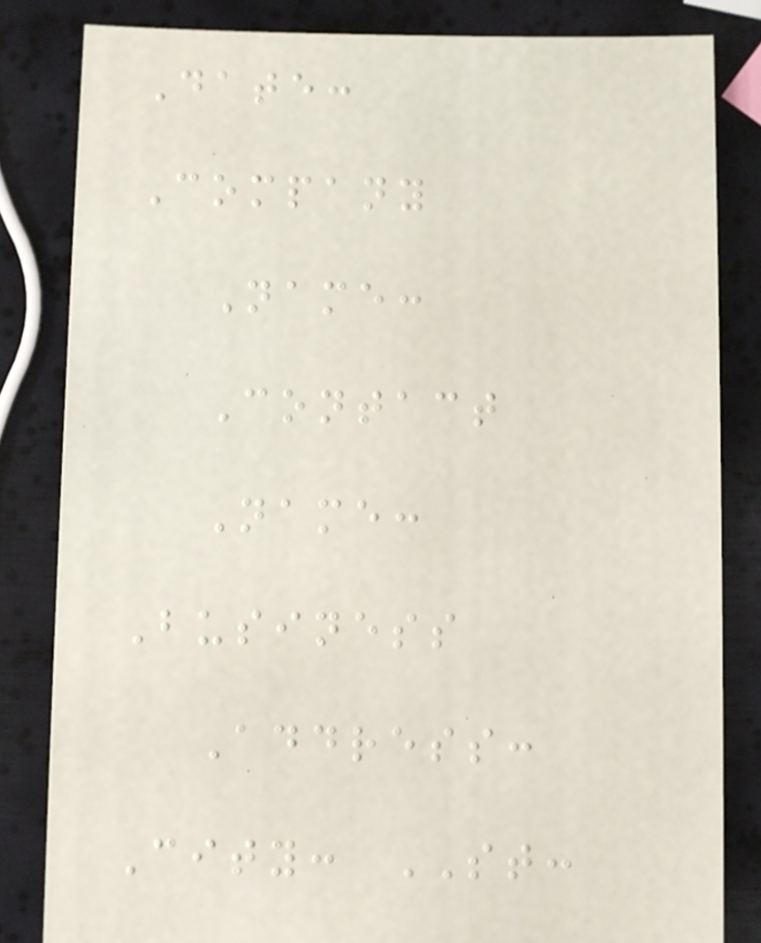Date:
Company
Name:
Contact
Name:
Business
Address:
City: ST:
